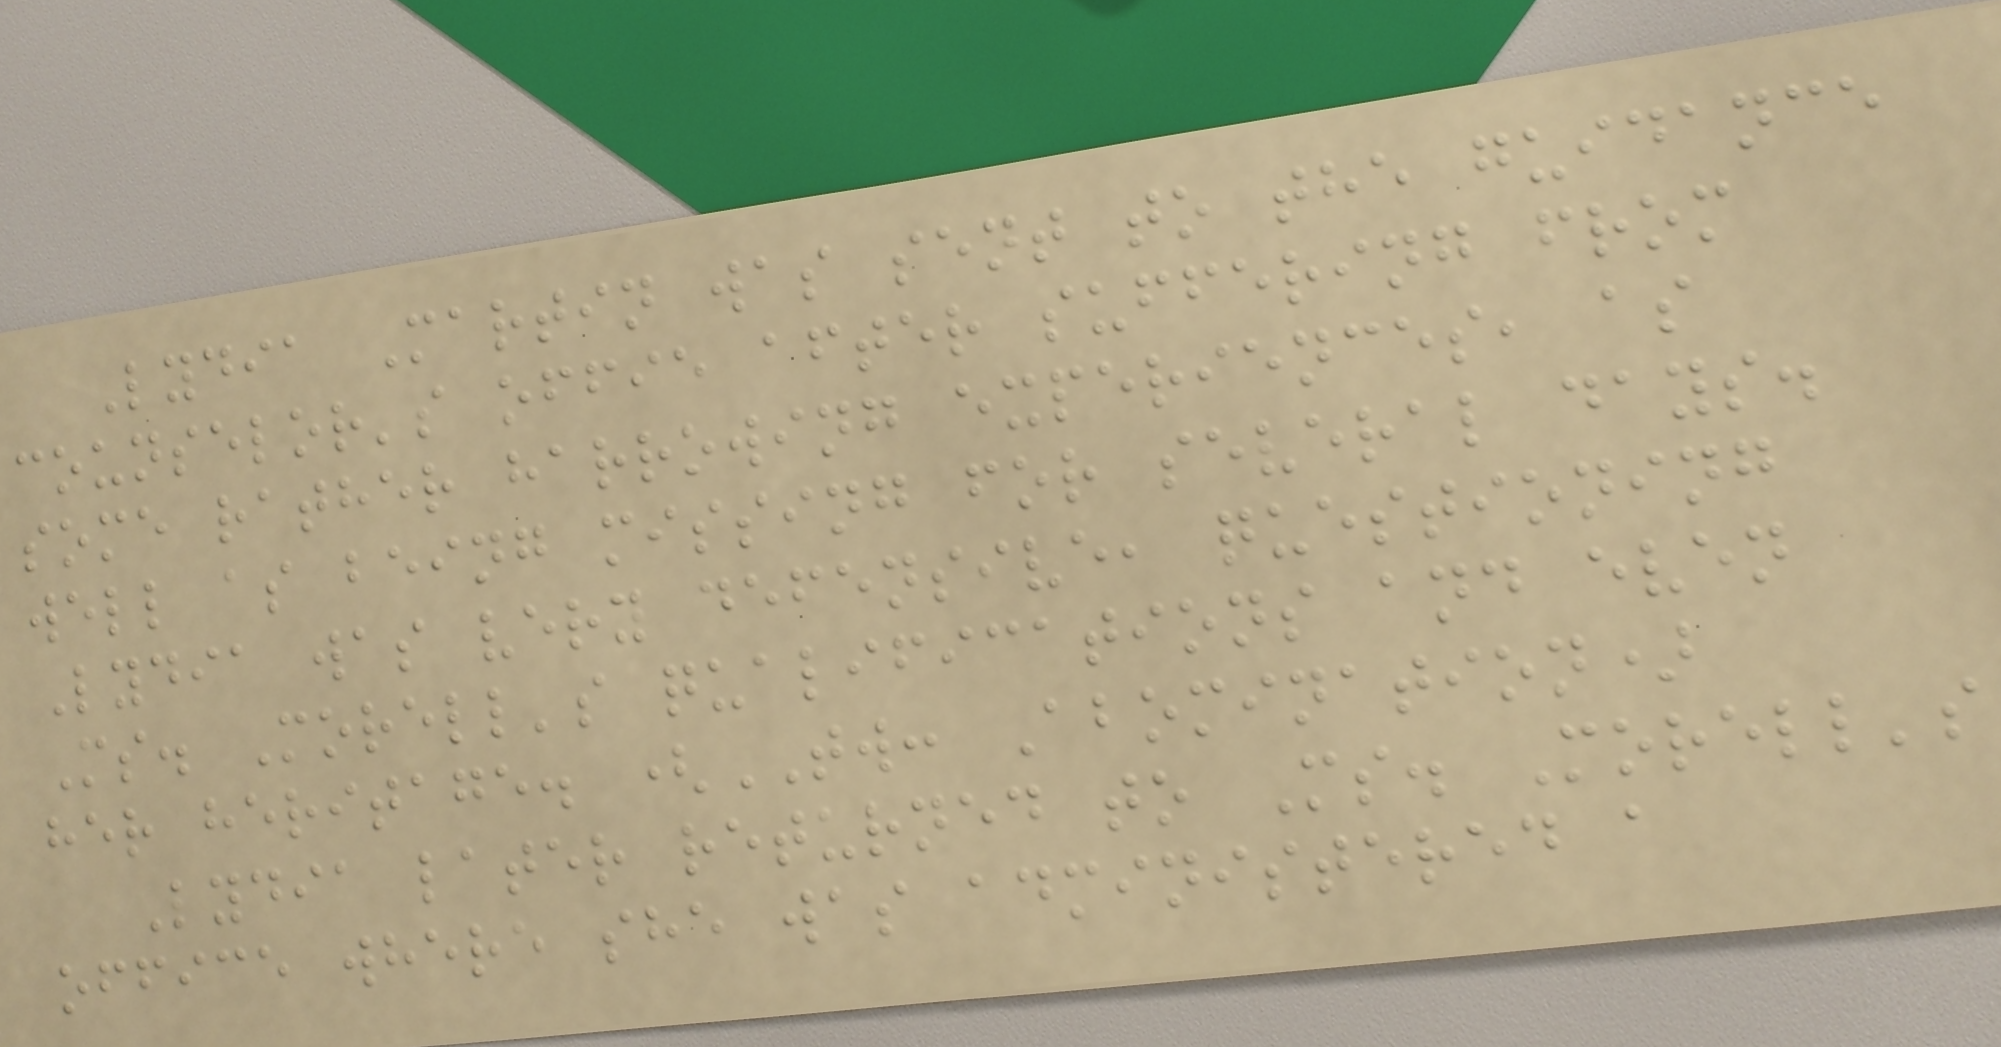Lydia Martin was sent to the guidance
counselor's offie after suffering from
some rather harrowing experiences, as
well as being missing for several days.
Lydia was very defensive, questioning
Ms. Morell's qualifications and even
her heritage. (TW: Abomination)
Lydia later returned to Ms. Morell's
office where she was administered a
